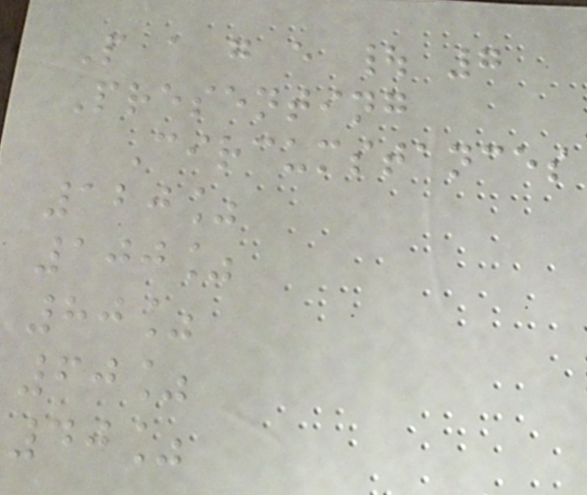P a g e | 7
Presenting
Circumstances
120%
100%
80%
60%
40%
